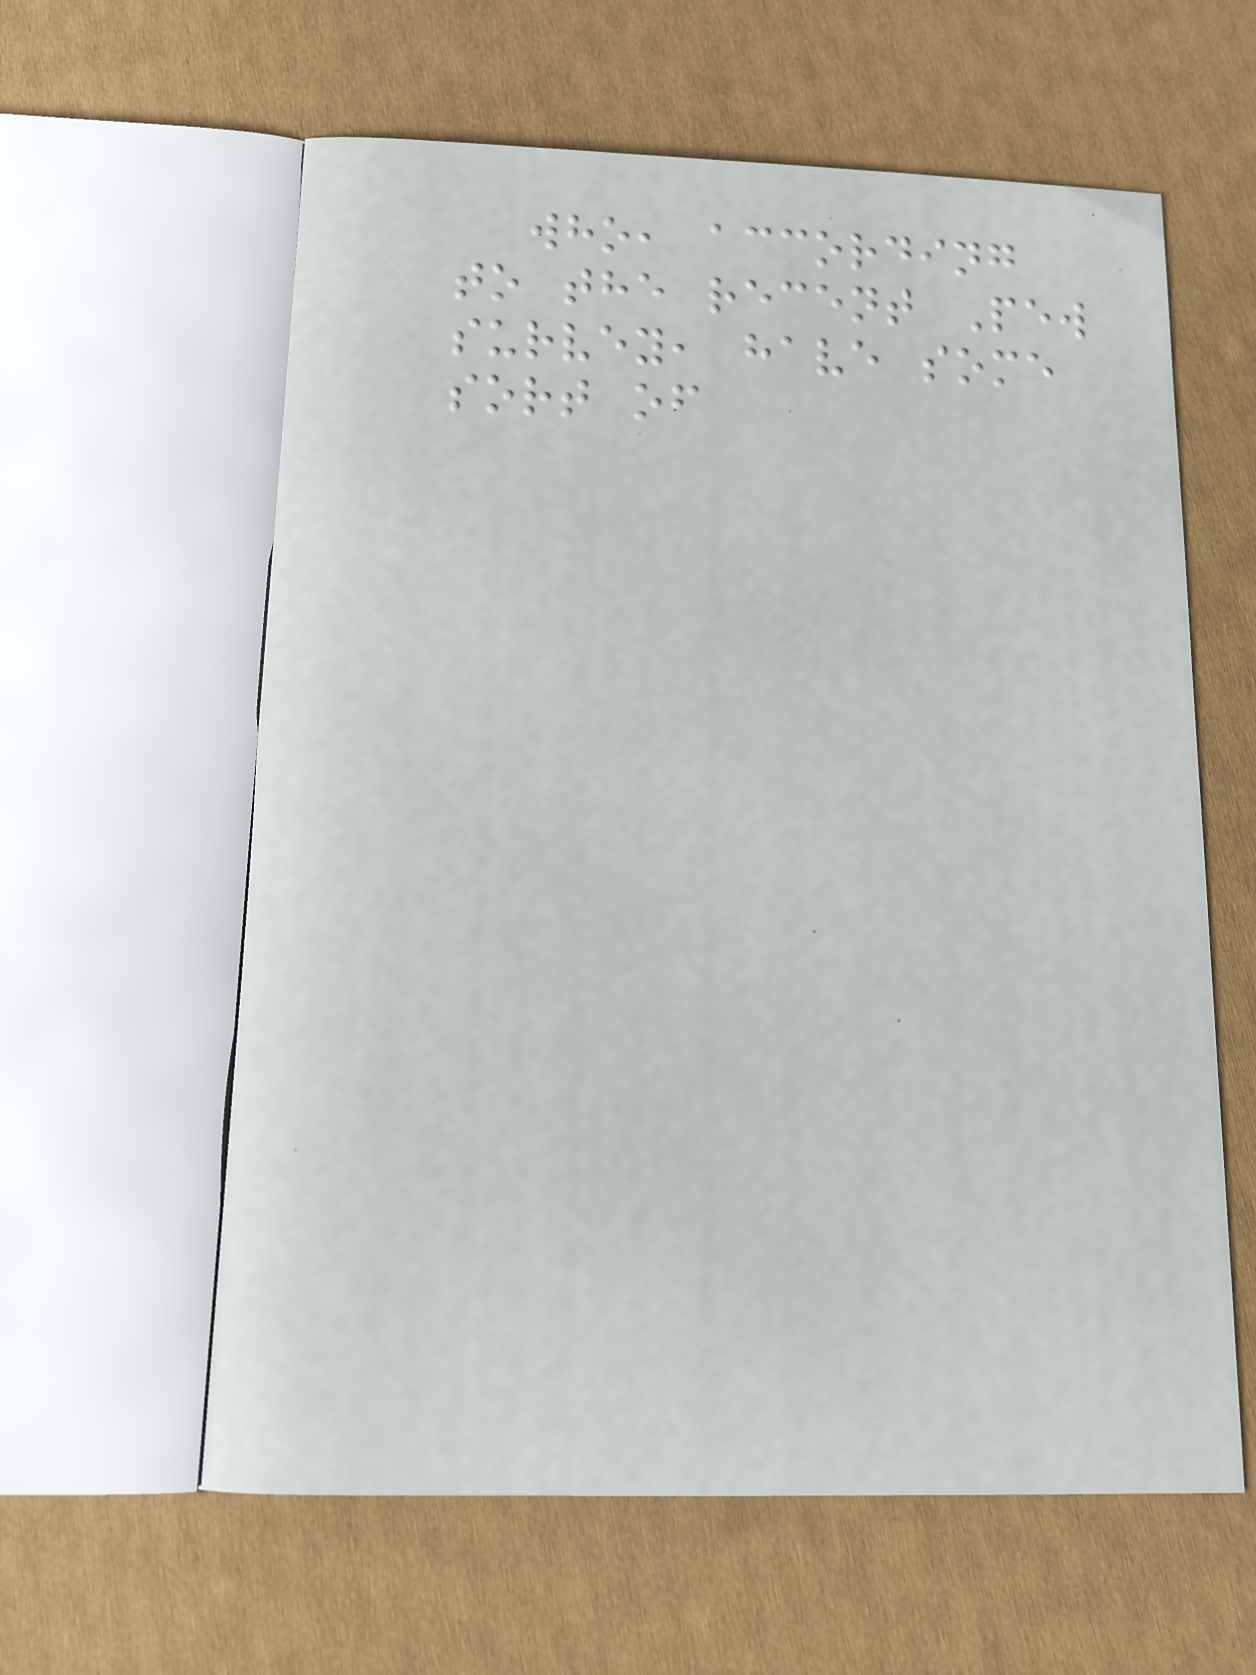who, according
to the recent Pew
survey, have some
sort of
